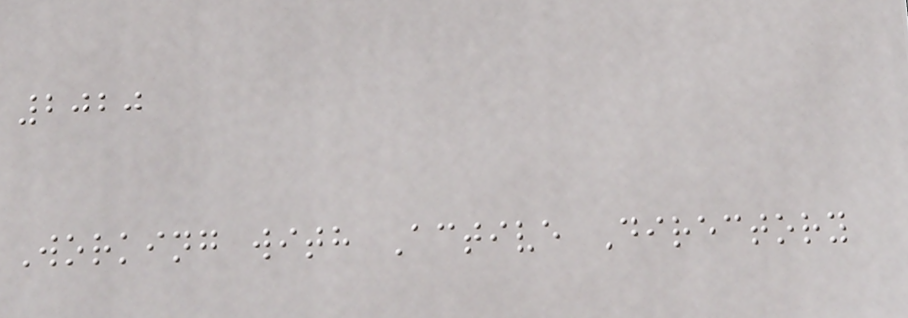2020
Working with Active Directory
